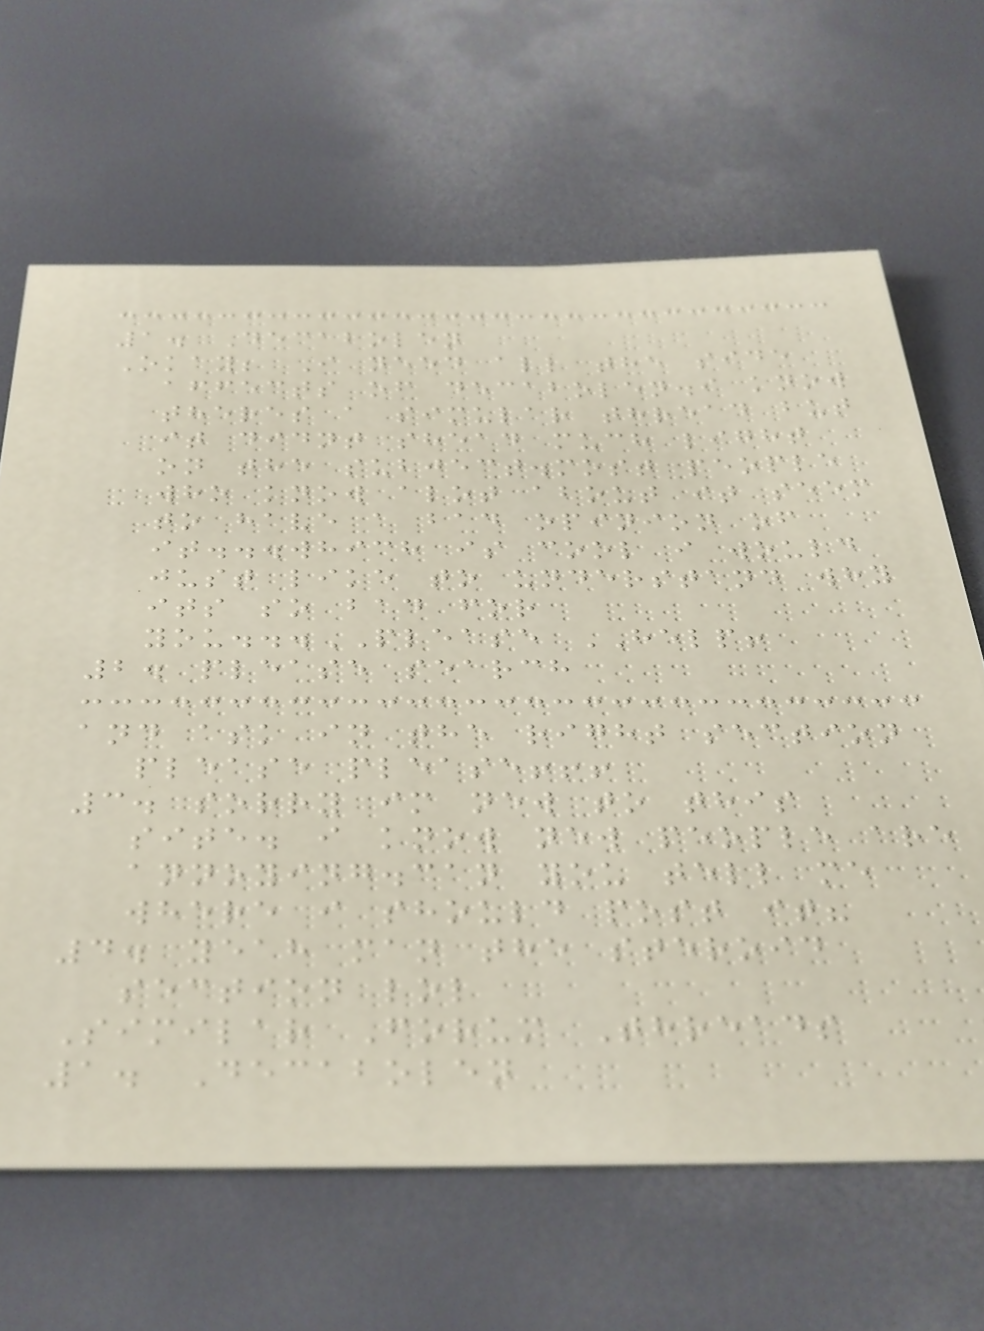1. Decabolen
Okay; I need all the side
affects of decabolen.i know
theres a simular thread but
it didnt shead much light
on the subject.most people
who know alot about it seem
to have a bad opinion of
it...which is cool i would
just like to understand why
its so bad for
you...PLEASE HELP!
2. please search
and ask in the right section
please please!!!
3. sorry im new to this
site. i know new people are
annoying.can you tell me
where i should post it?
4. yeah man the steroid
section lol
Similar Forum Threads
1. Decabolen
